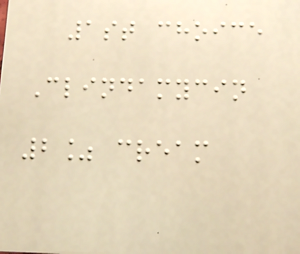1st choice
Clindamycin
2% cream
